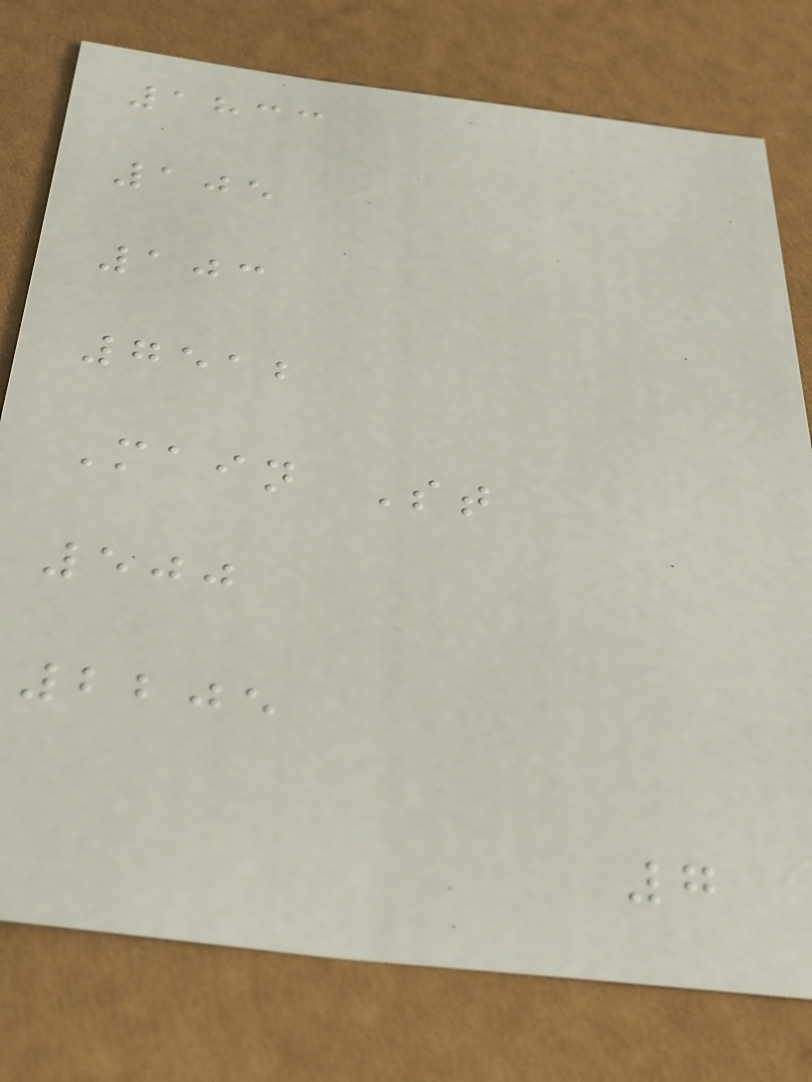1833
105
103
7512
Main St
500
2205
7
